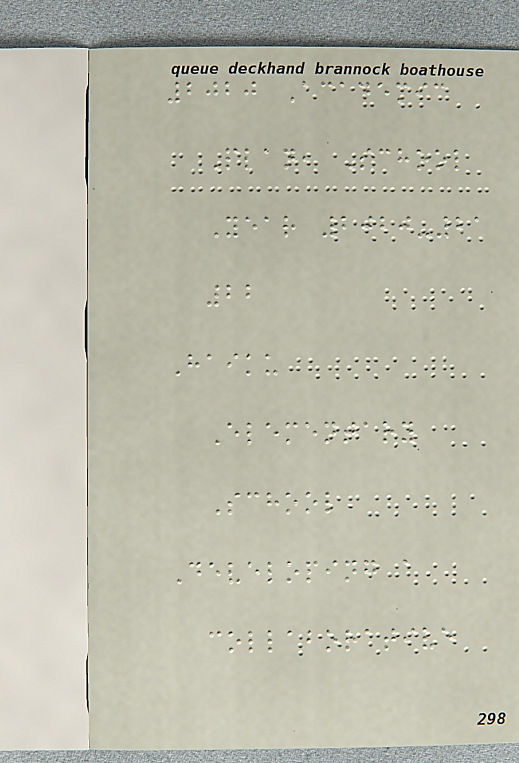2020 Academic
Plan, School
Year 2020-21
22
Haiku
Elementary
School
Developing a
collaborative
